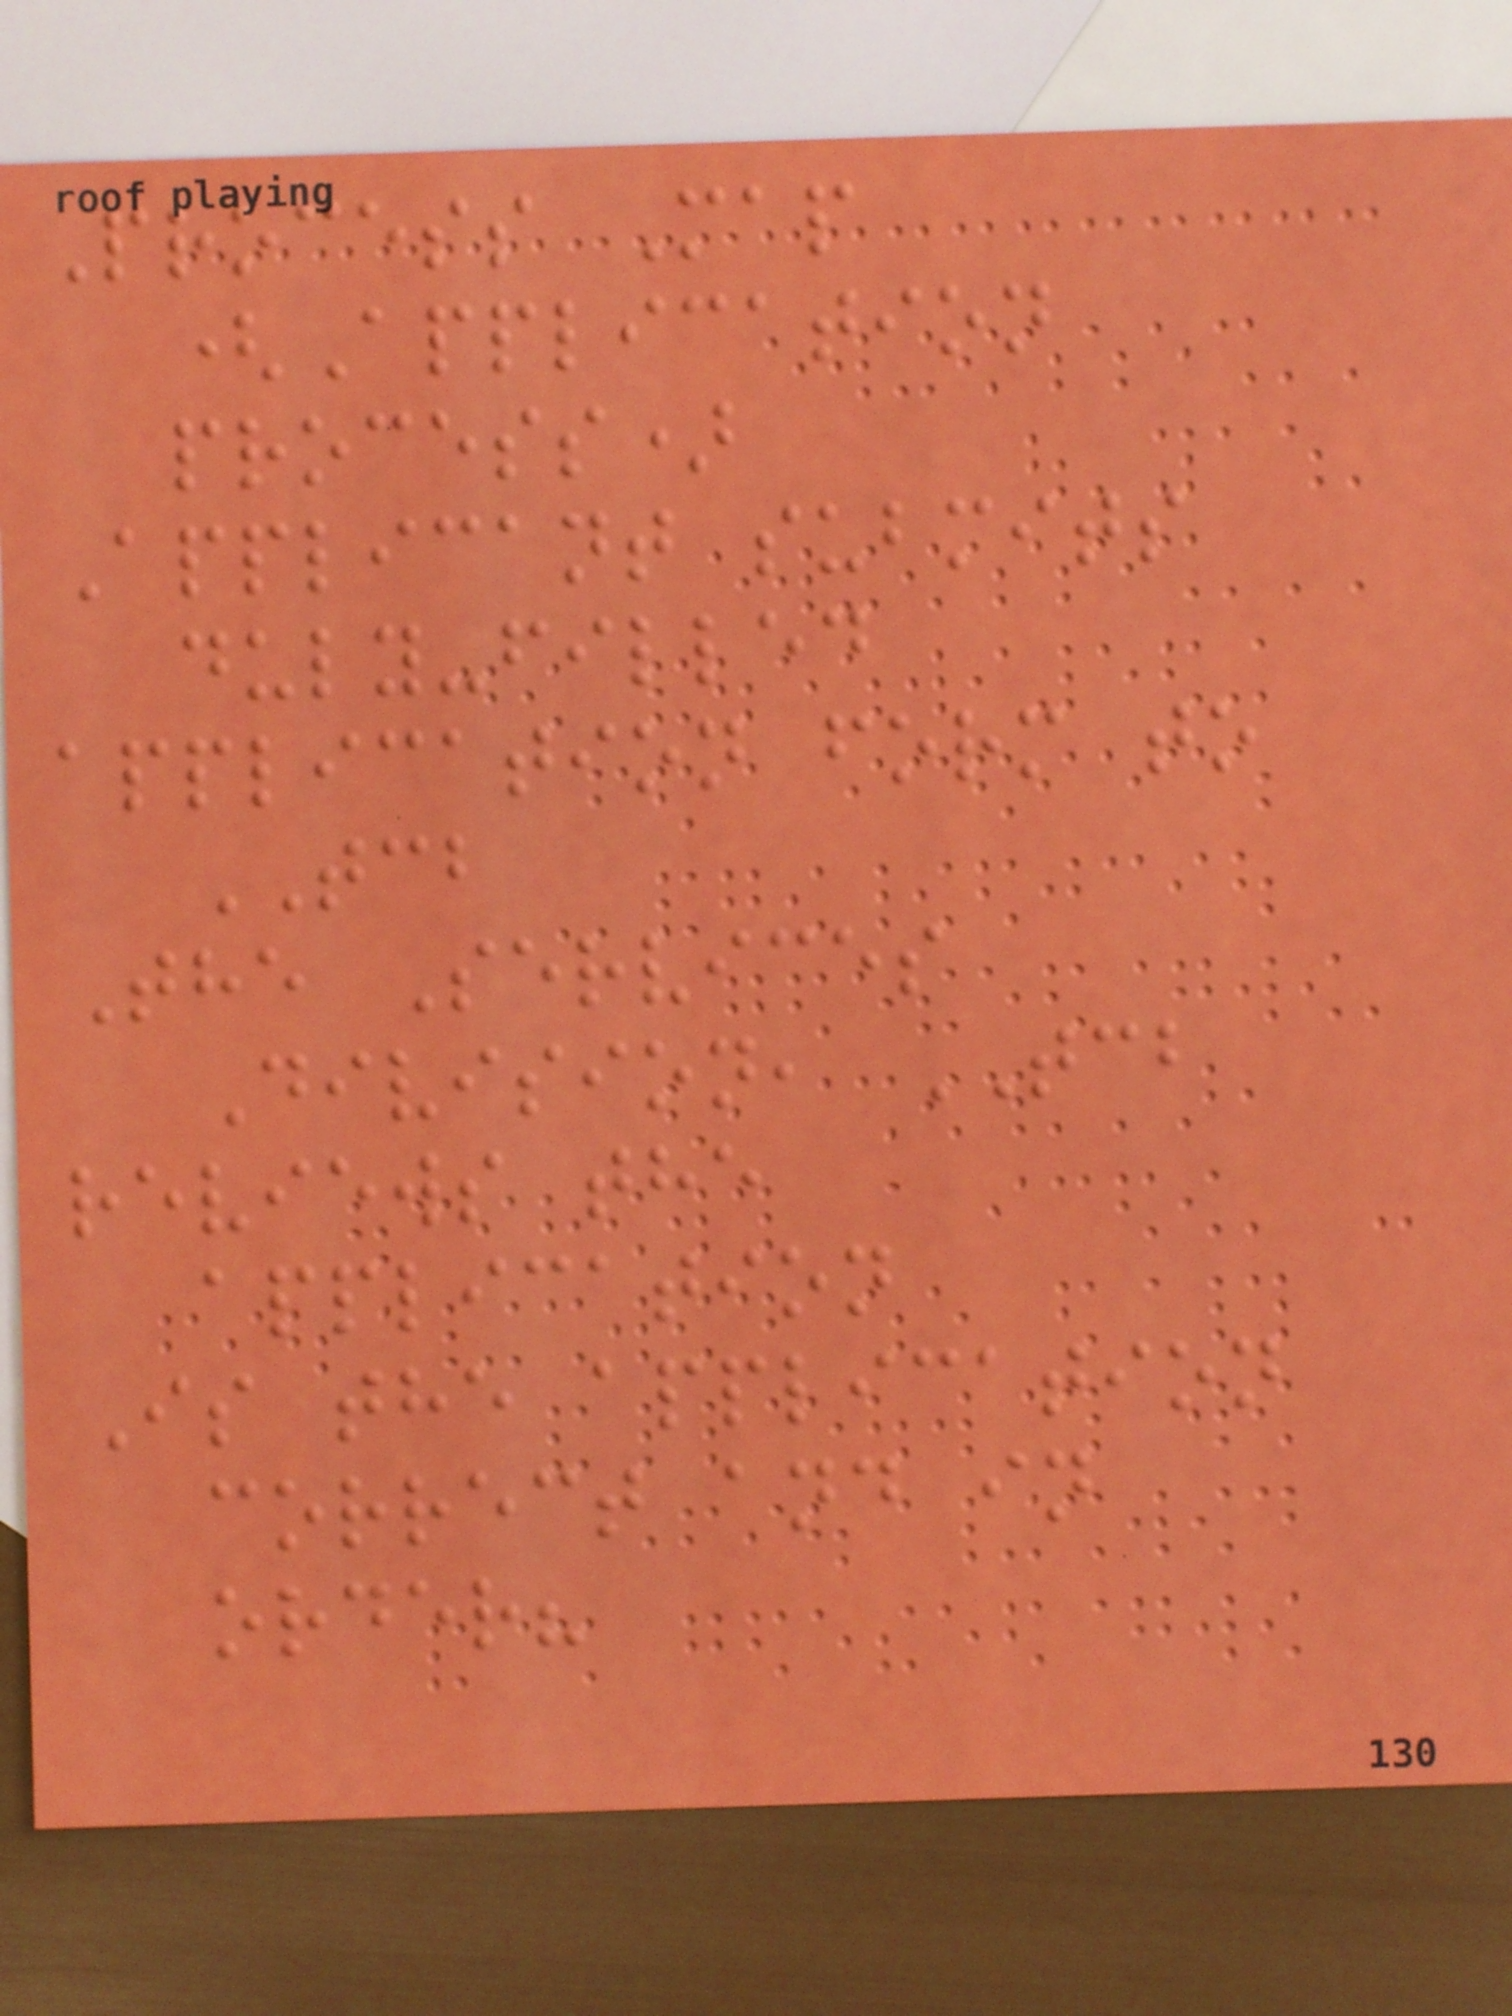Process Map
(Application
process)
Applicant submits
duly-filled
application form to
TCB
The Services
Division, TCB
reviews the
application
Is the application
correct and in
order?
